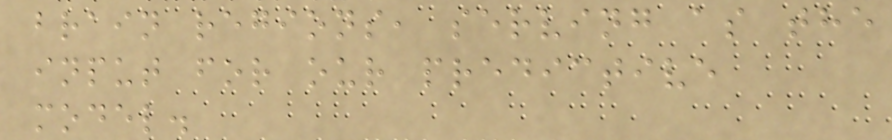brain regions, serving as the
input for our predictive
model.
